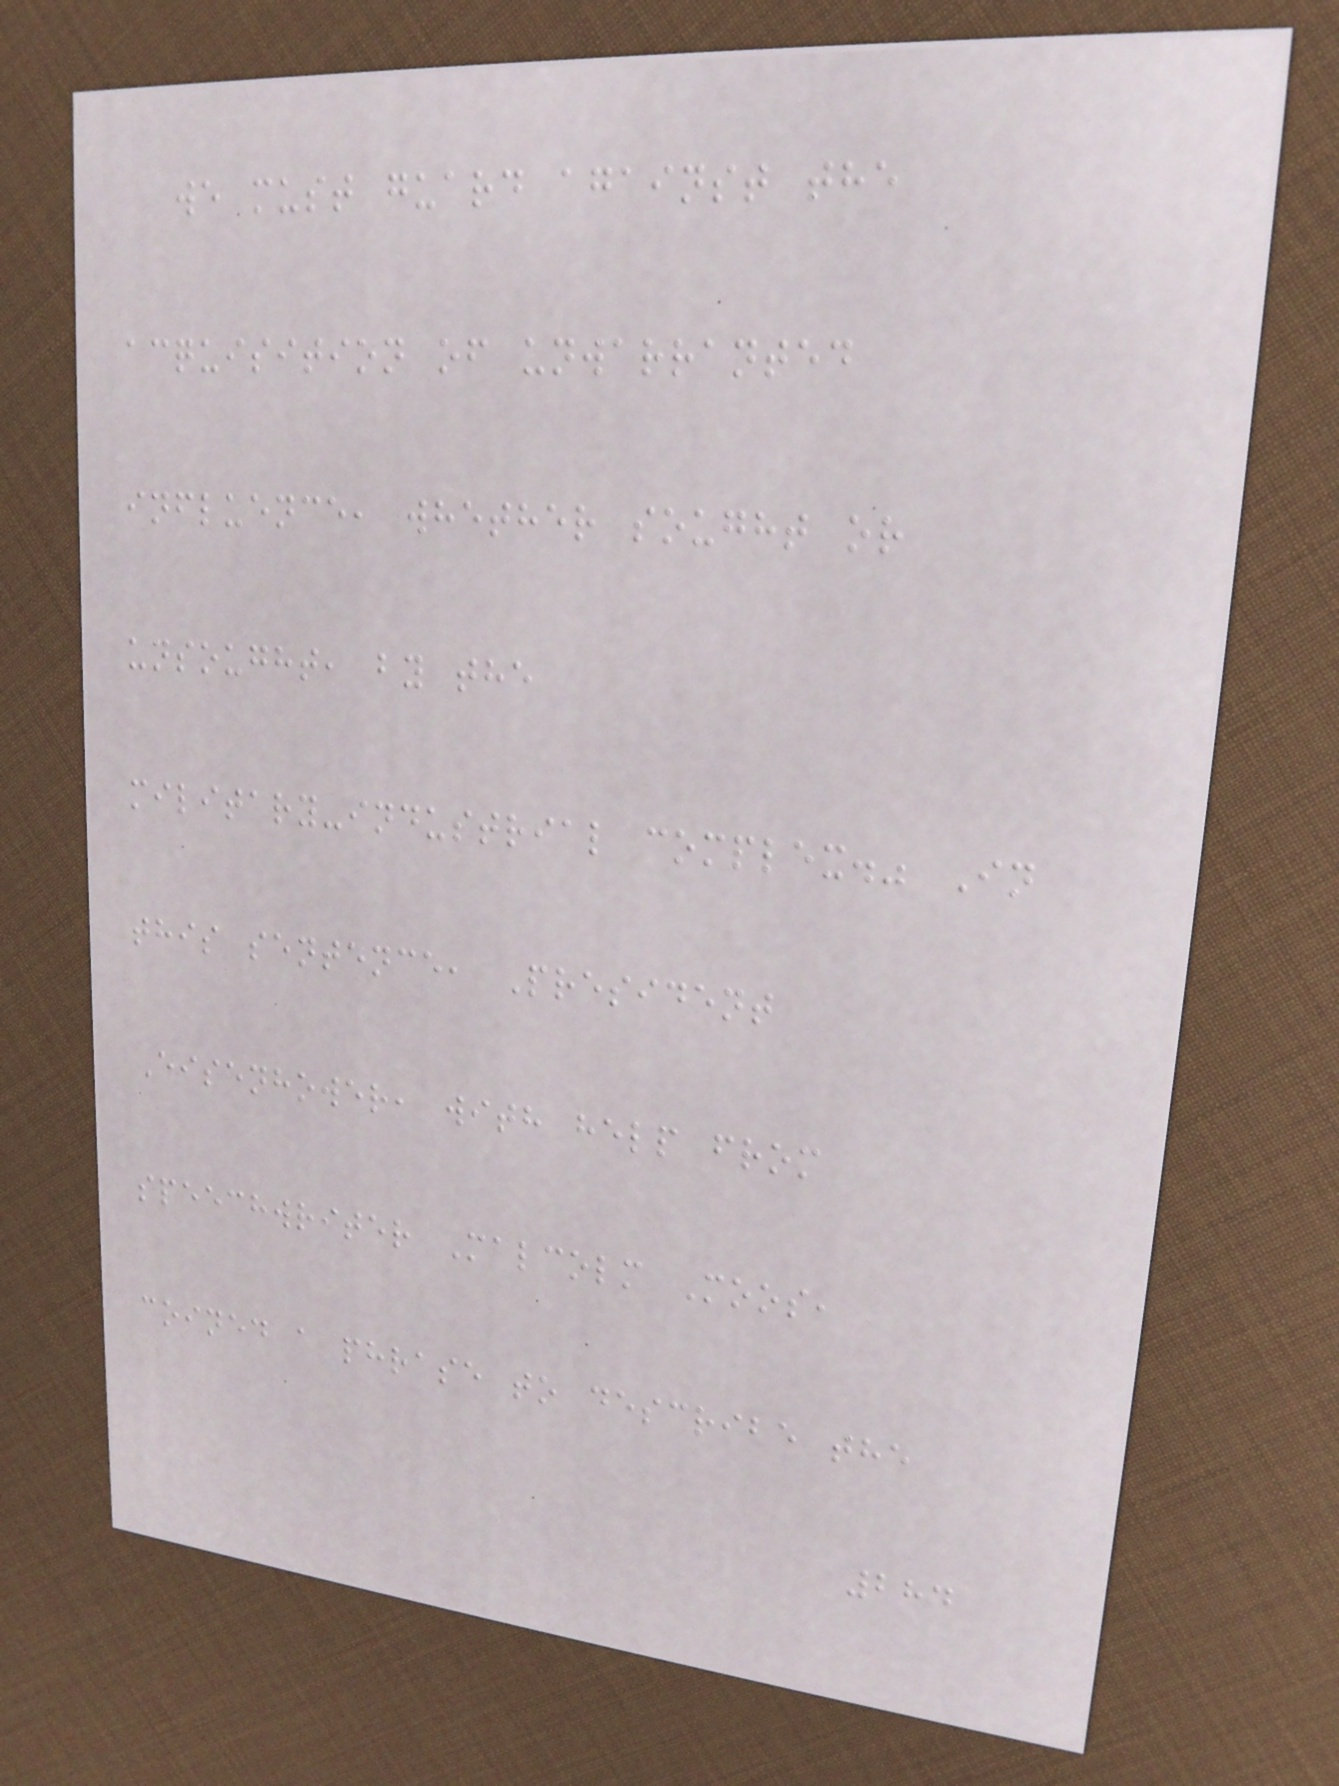we must guard against the
acquisition of unwarranted
influence, whether sought or
unsought, by the
military-industrial complex." In
this sentence, President
Eisenhower, with help from
speechwriter Malcolm Moos,
coined a phrase to describe the
284
